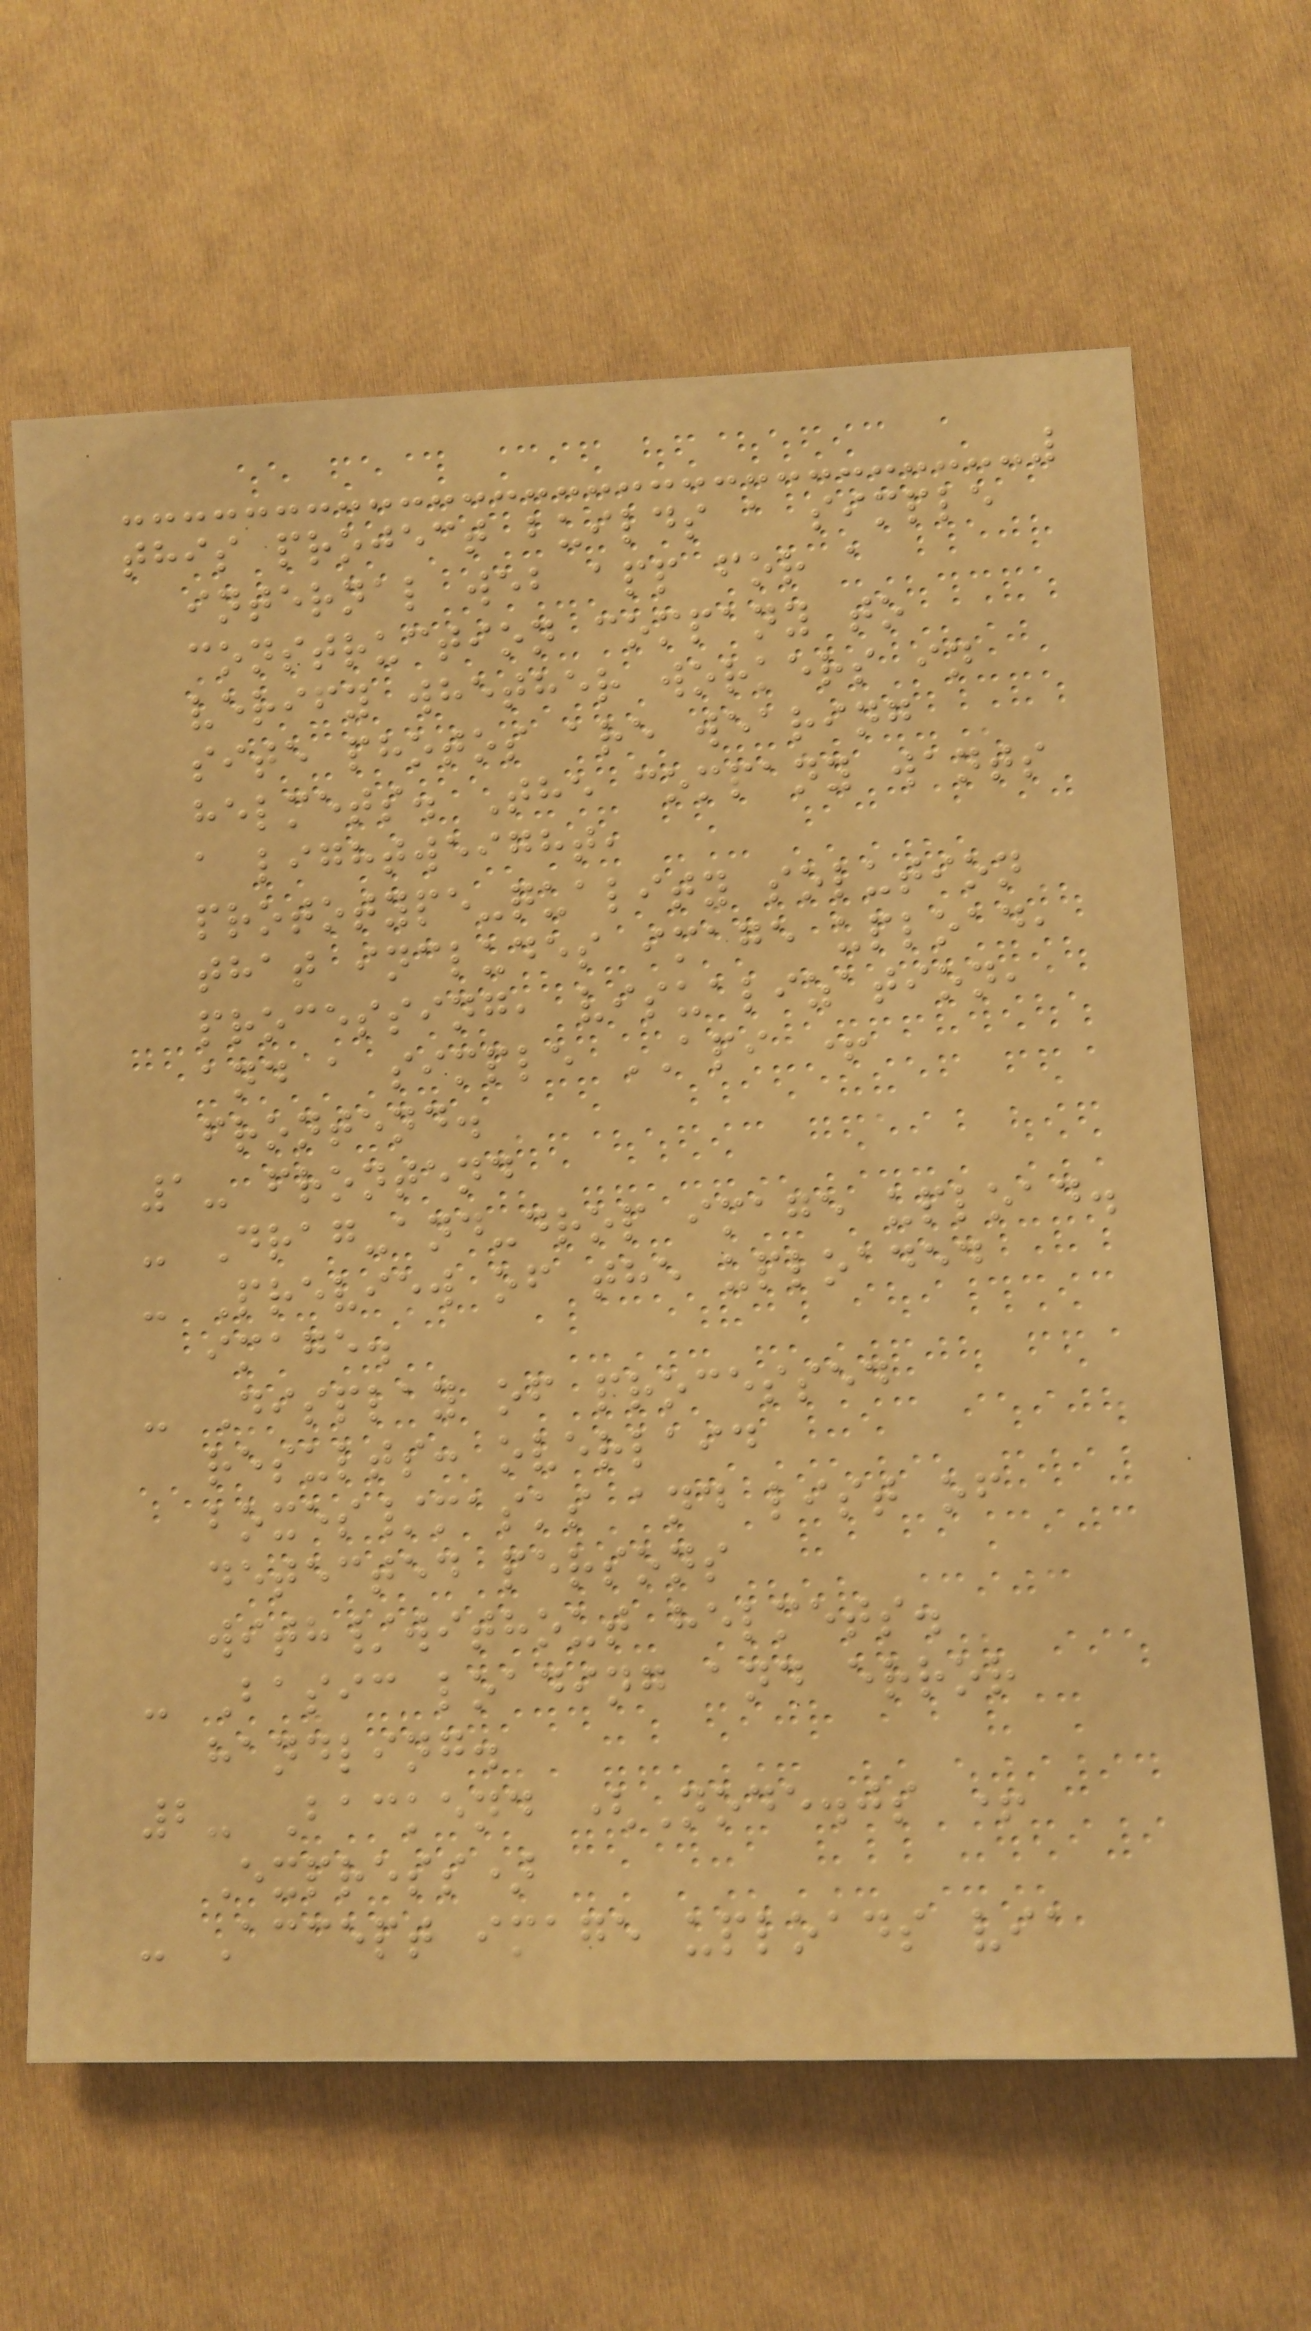this project builds a simple
internal web app for a
construction company to
verify whether workers in
site photos are wearing
helmets. The company wants
a lightweight,
prototype-quality solution
that includes image upload,
processing, visualization,
and a simple API +
frontend.
1- frontend
- Drag-and-drop image upload.
- Preview of the uploaded
image.
- Display of processed
results: overlaid
boxes/masks and list of
detected persons
with/without helmets.
- Basic loading and error
handling.
2- Backend (Node.js +
Express)
- Accept image uploads via
